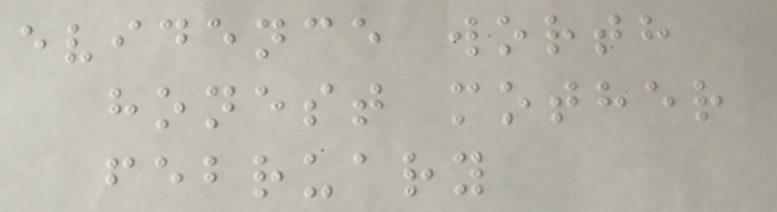evidence worth
honest mother
february
